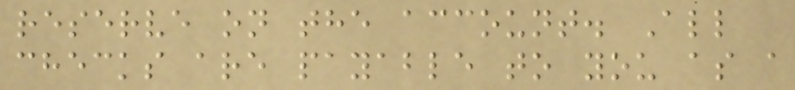reserve on the account. All
checks are payable to you as a
